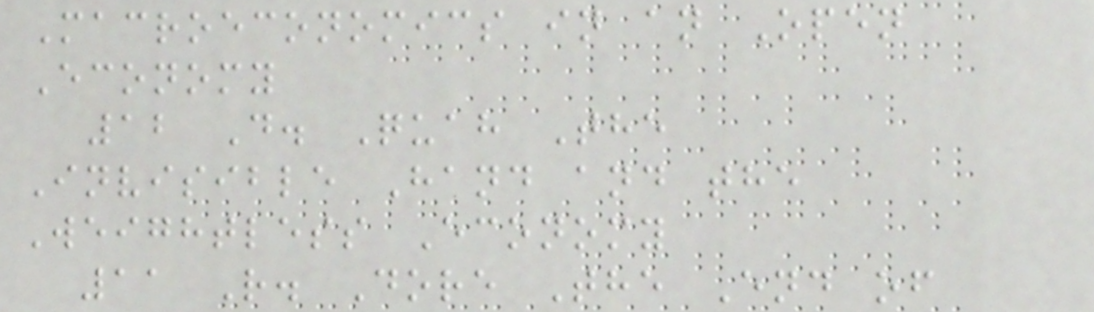Macroeconomics in an Open
Economy
12 D. Quah The
Invisible Hand and the
Weightless Economy
11 R. Dore The End of
